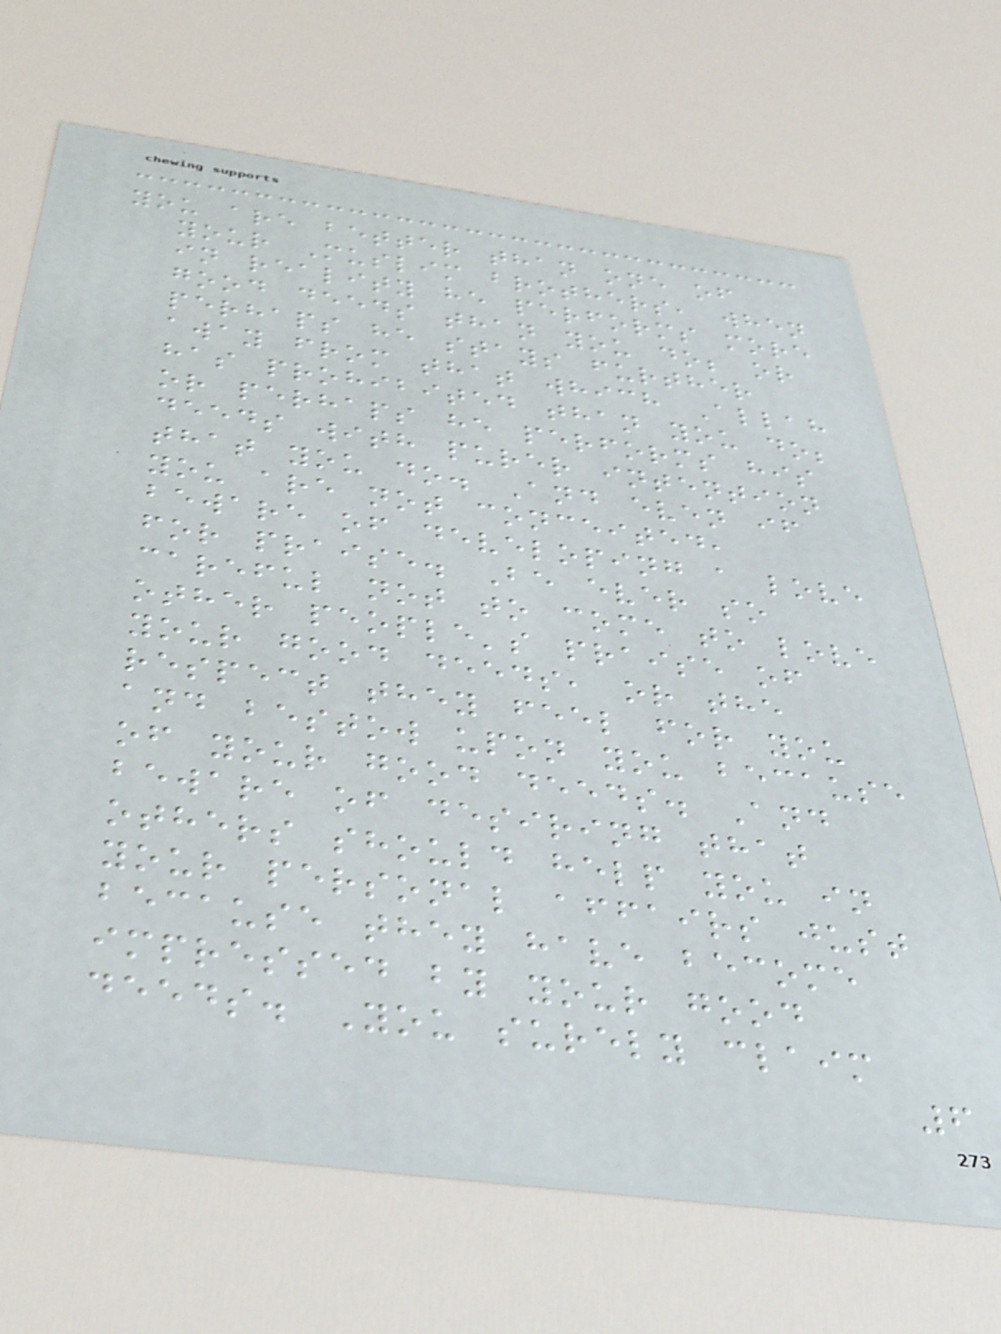you are better than one of
your Muslim brothers, when
in reality he performs more
good deeds than you do; or
perhaps he stays further
away from that which Allah
has prohibited than you do;
or perhaps he performs his
deeds with purer intention
that you do. And even if
you are not conceited,
beware of developing a love
for praise. Be ever so
careful not to come to love
other people's praise of
your good deeds, or the
respect they feel for you
and bestow upon you because
of your good deeds. And
beware of desiring that
others should help you in
your personal affairs just
because they have become
impressed by your good
deeds. You surely claim
6
